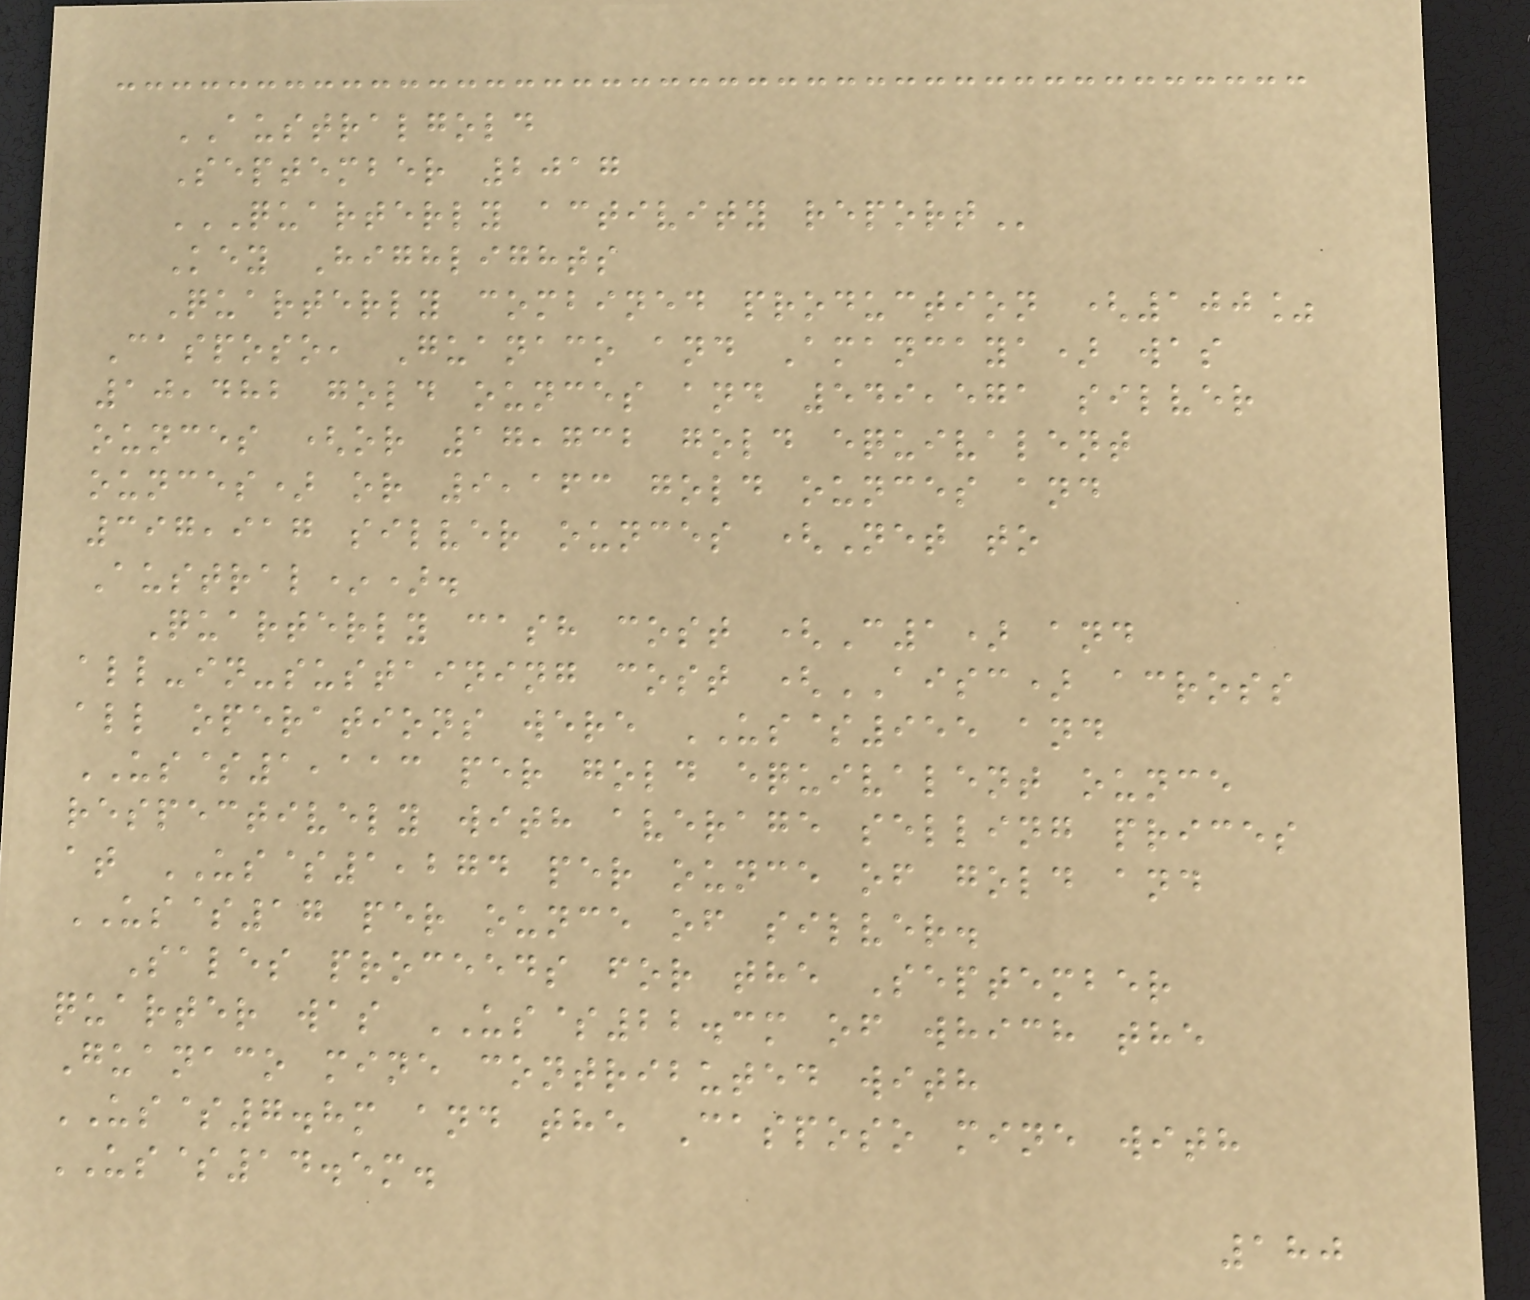AUSTRALGOLD
September 2017
QUARTERLY ACTIVITY REPORT
Key Highlights
Quarterly combined production (100%
Casposo, Guanaco and Amancaya) was
10,482 gold ounces and 549,571 silver
ounces (or 17,732 gold equivalent
ounces) or 9,163 gold ounces and
397,917 silver ounces (Net to
Austral*).
Quarterly cash cost (C1) and
all-in-sustaining cost (AISC) across
all operations were US$955 and
US$1,113 per gold equivalent ounce
respectively with average selling prices
at US$1,274 per ounce of gold and
US$17 per ounce of silver.
Sales proceeds for the September
quarter was US$22.3m of which the
Guanaco mine contributed with
US$7.8m and the Casposo mine with
US$14.5m.
180
